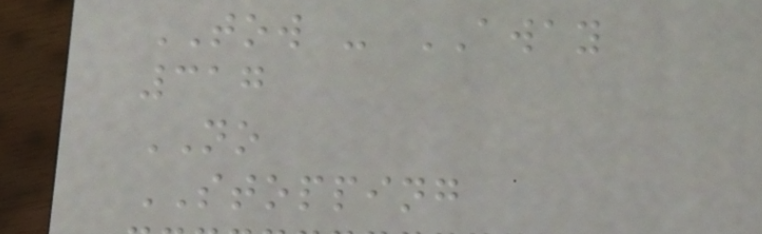TOW - AWAY
317
NO
STOPPING
